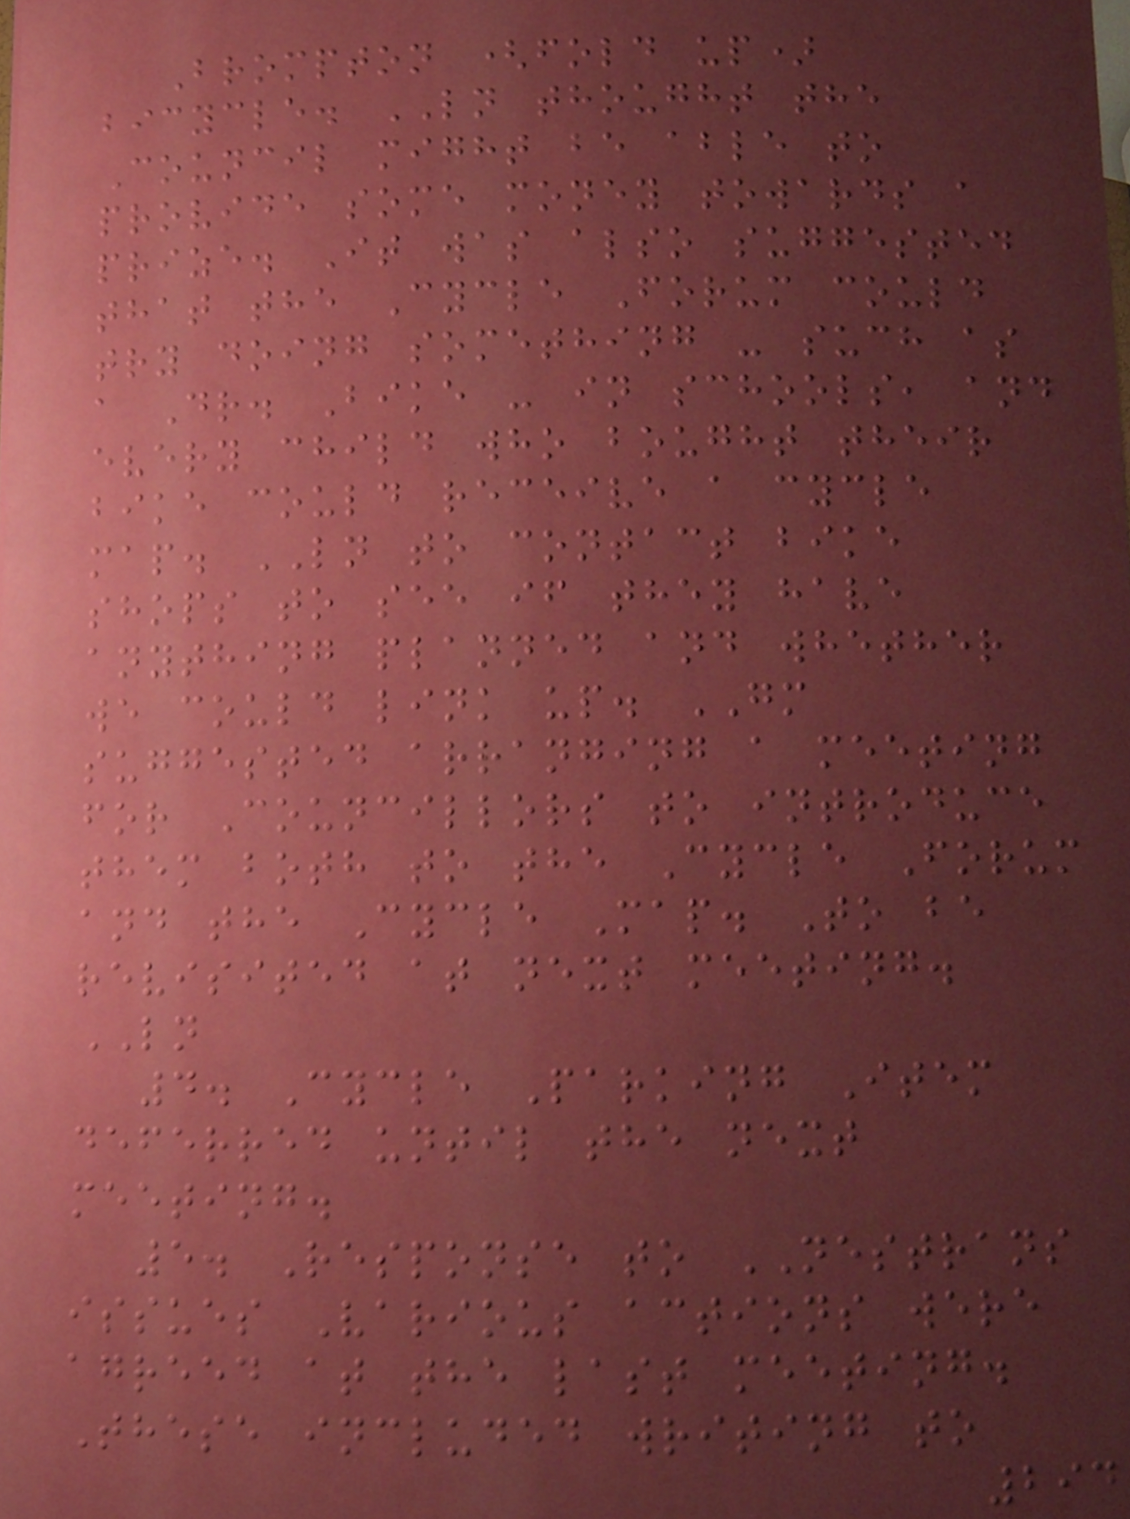Brompton (fold up)
bicycle. LN thought the
Council might be able to
provide some money towards a
prize. It was also suggested
that the Cycle Forum could
try doing something - such as
a Dr. Bike - in schools, and
every child who bought their
bike could receive a cycle
map. LN to contact bike
shops to see if they have
anything planned and whether
we could link up. GM
suggested arranging a meeting
for Councillors to introduce
them both to the Cycle Forum
and the Cycle Map. To be
revisited at next meeting.
LN
4. Cycle Parking Item
deferred until the next
meeting.
5. Response to NESTRANS
issues Various actions were
agreed at the last meeting.
These included writing to
294
